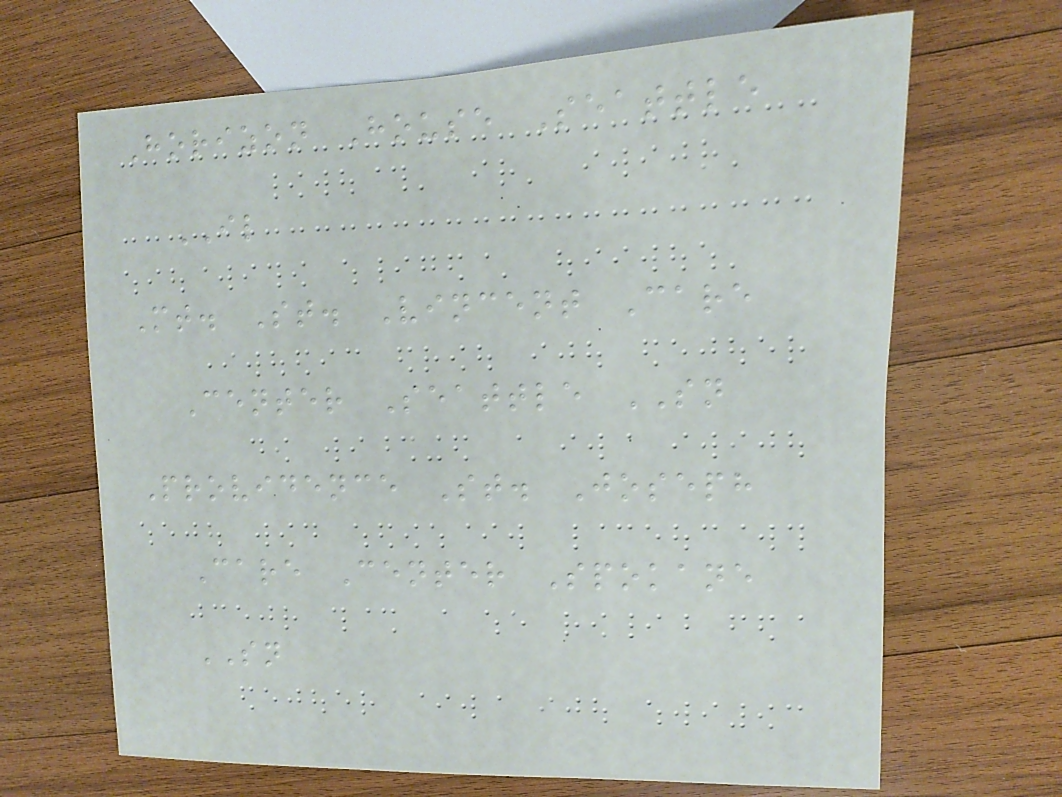Horizon House Seattle
IL
Mt. St. Vincent Care
Center Seattle SN
Providence St. Joseph
Care Center Spokane
SN
